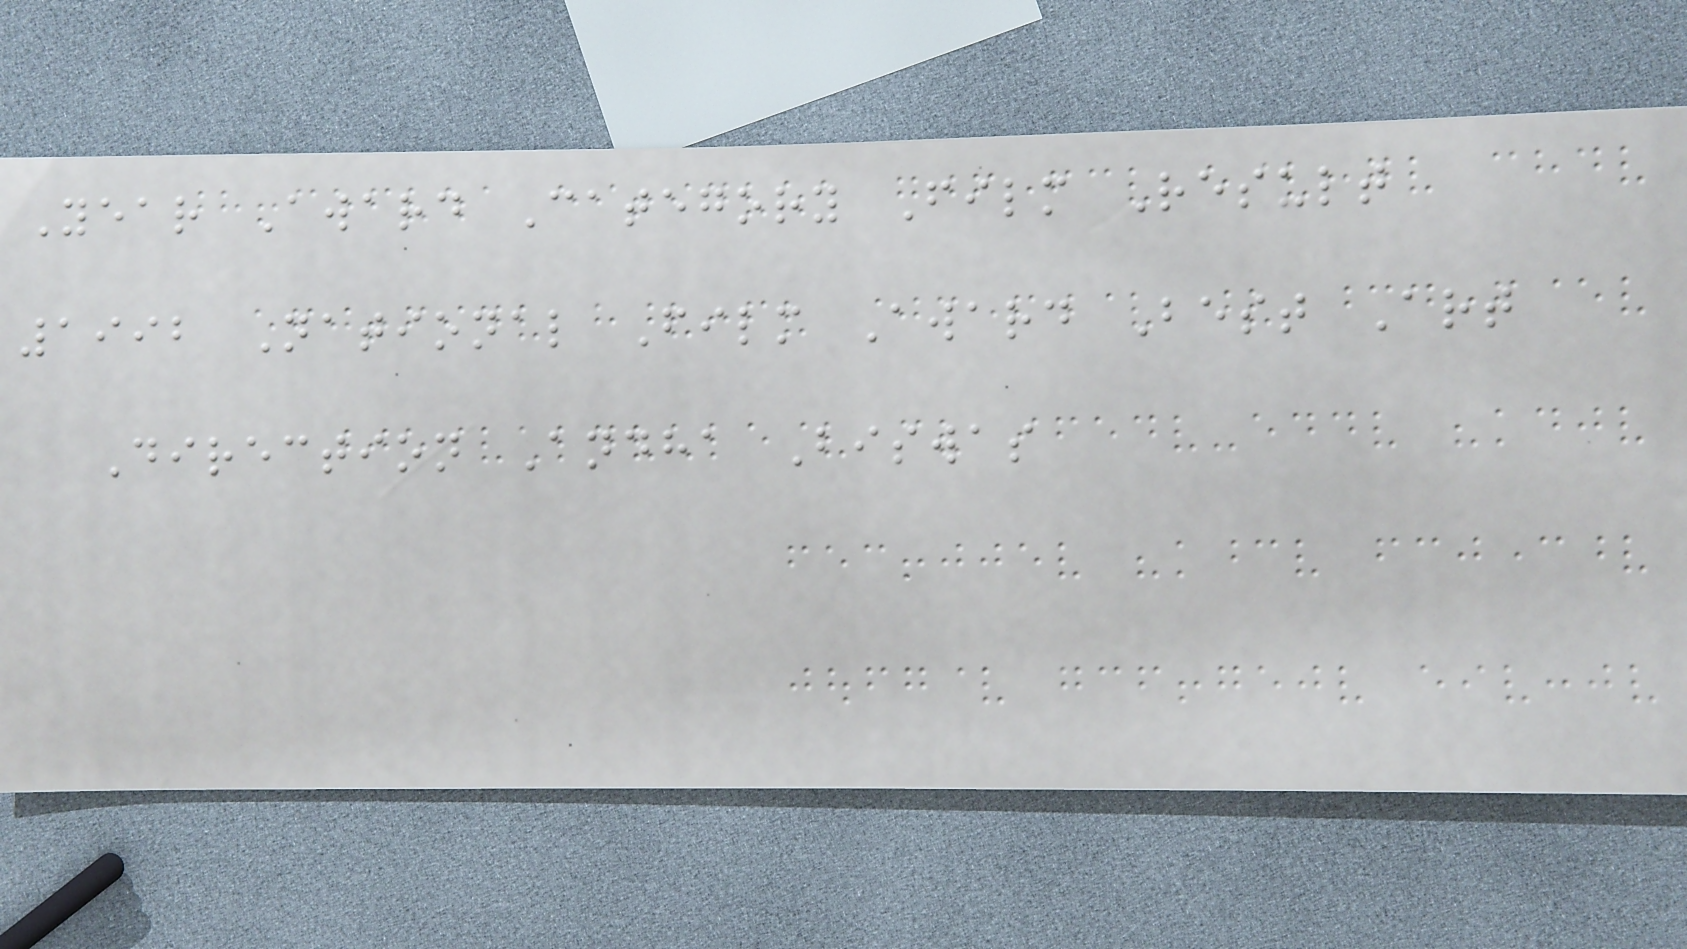Year Award Category Film Result
1992 National Film Award Best Art
Direction Andha Biswas
